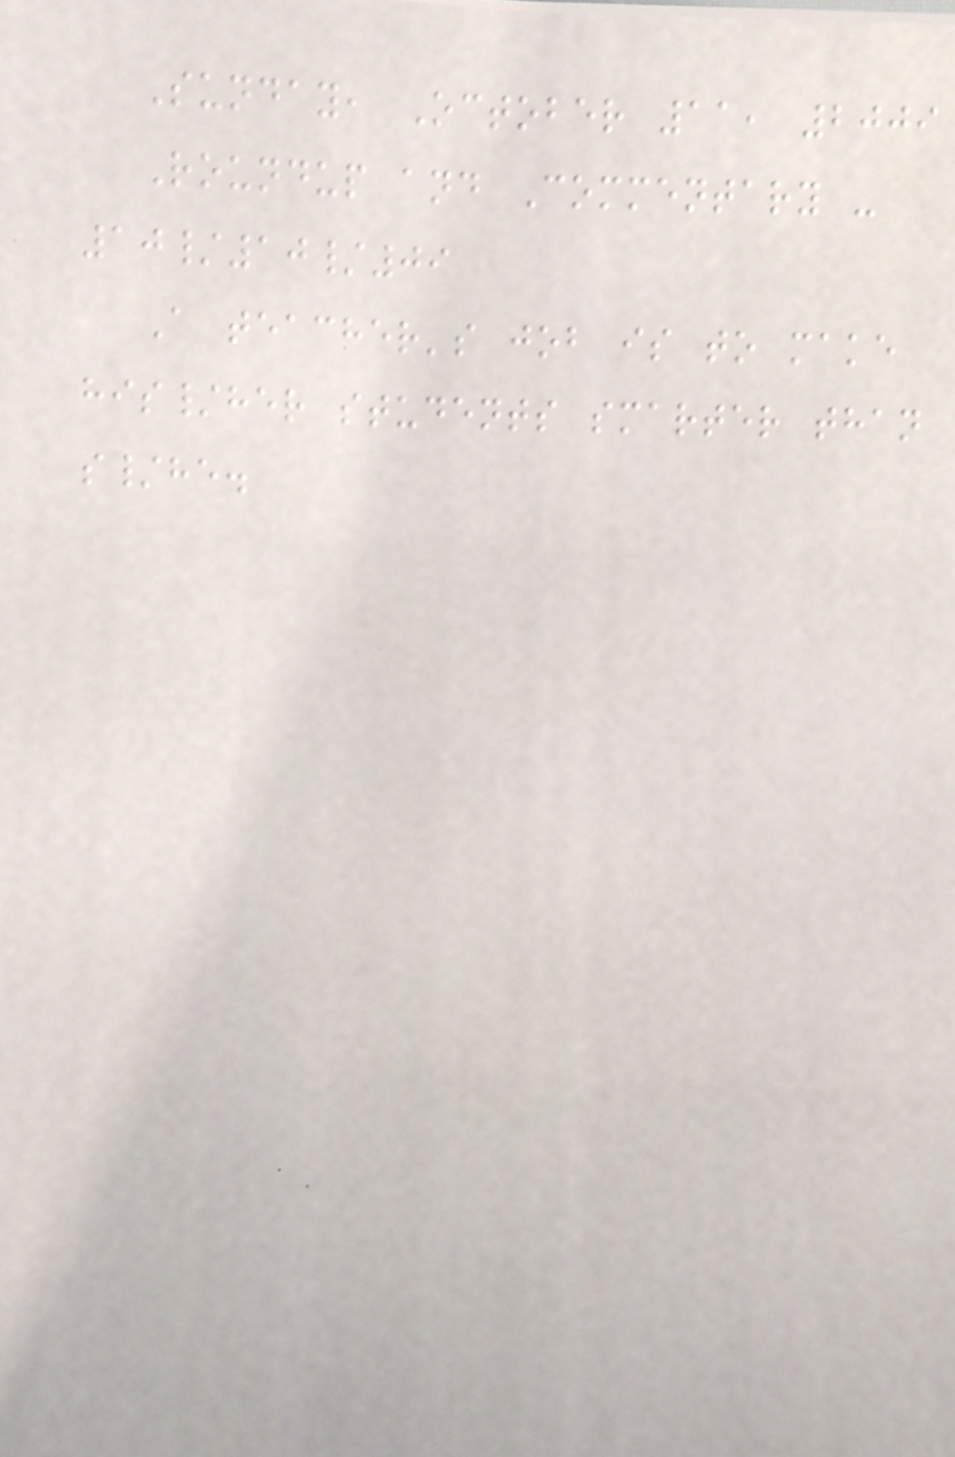Sunday, October 11, 2009
Roundup and Commentary -
10/10/09
A teacher's job is to make
his/her students smarter than
s/he.
